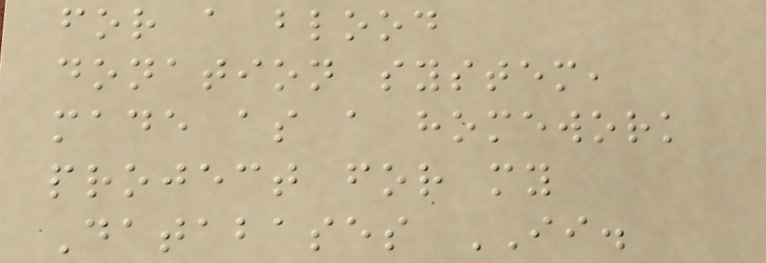for a blood
donation system,
made as a homework
project for my
Databases II.
